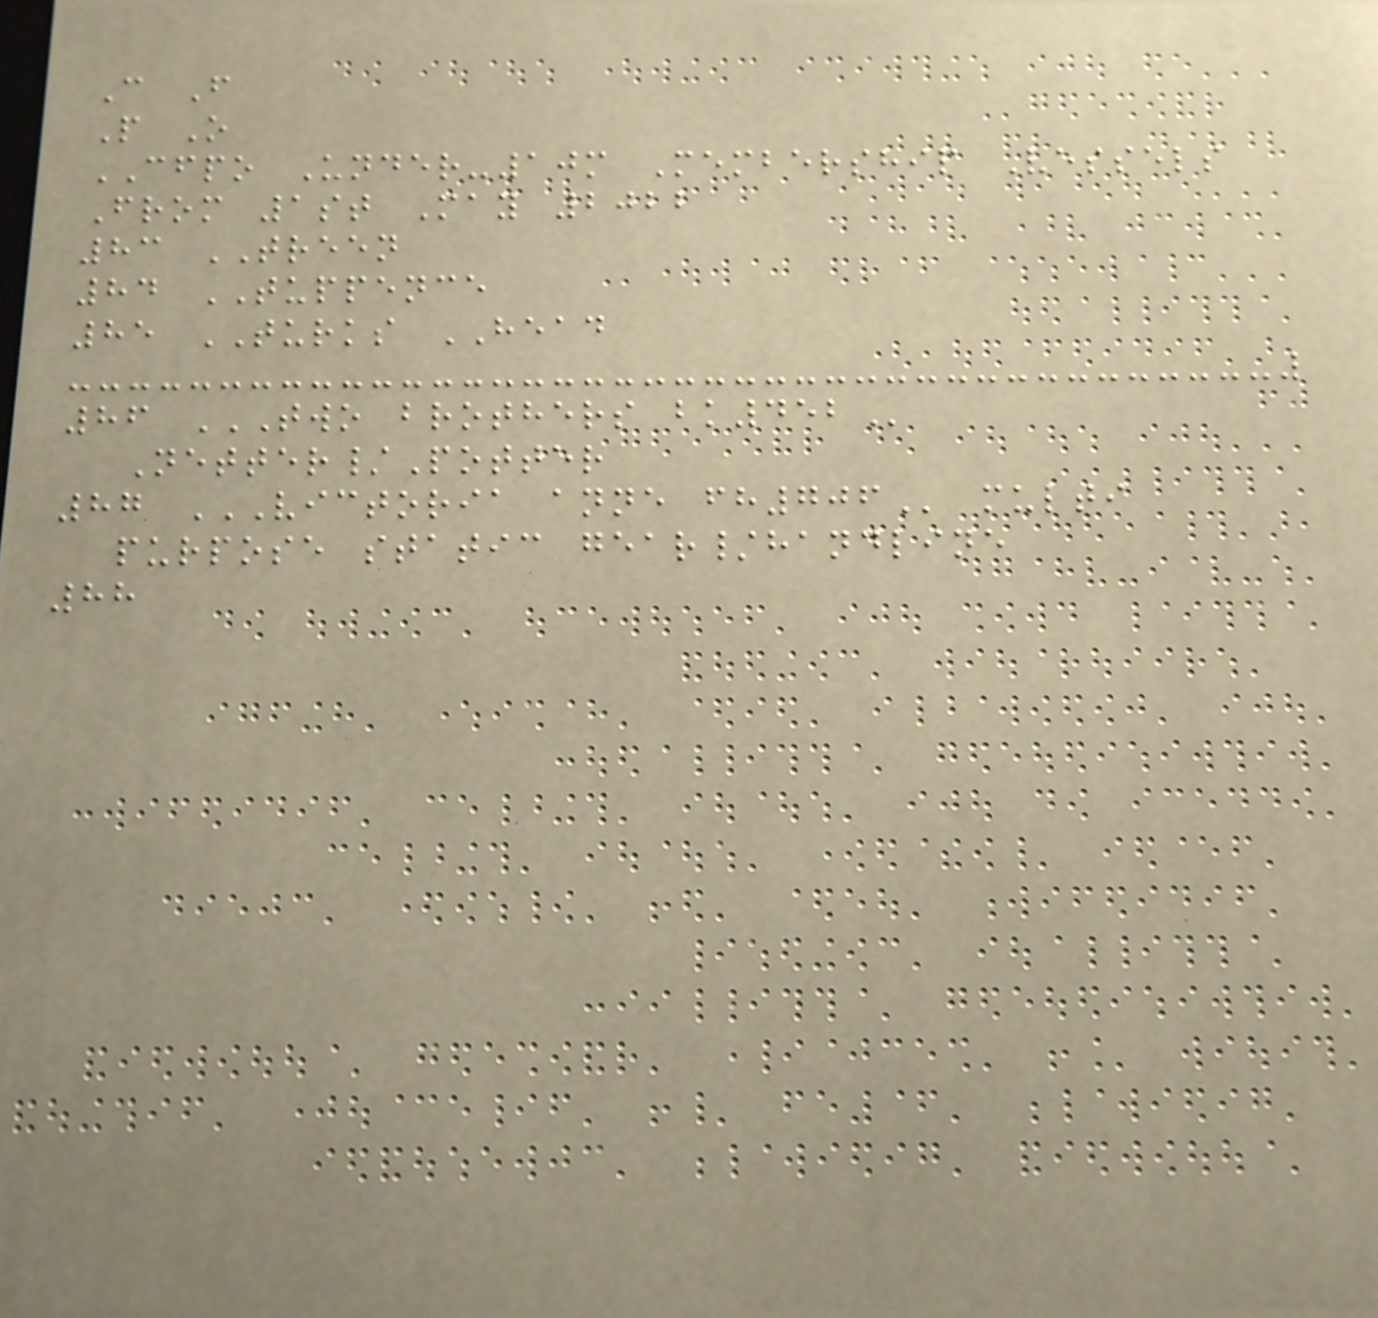C F
P O
CFPO Under-10m Membership Vessels
From 1st May 2022
83 TREEN
84 TUPPENCE
85 TURKS HEAD
86 TWO BROTHERS BK452
Netter/Potter
87 VICTORIA ANNE FH706 multi
purpose static gear/handline
88
